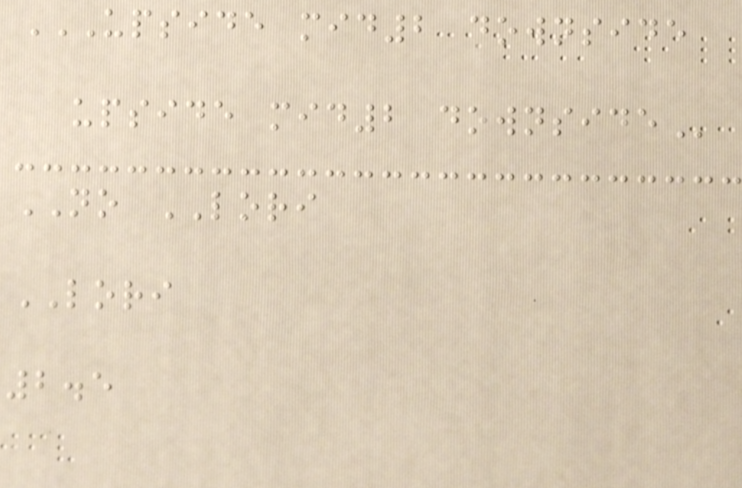UPSIDE MID2 DOWNSIDE
UPSIDE MID2 DOWNSIDE
NO LORI
LORI
2.5
